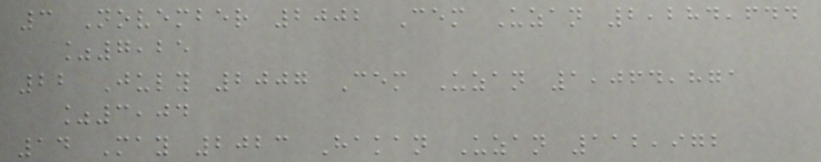3 November 2002 Cem Uzan 2,284,644
%7,25
22 July 2007 Cem Uzan 1,064,871
%3,04
14 May 2023 Hakan Uzan 112,972
